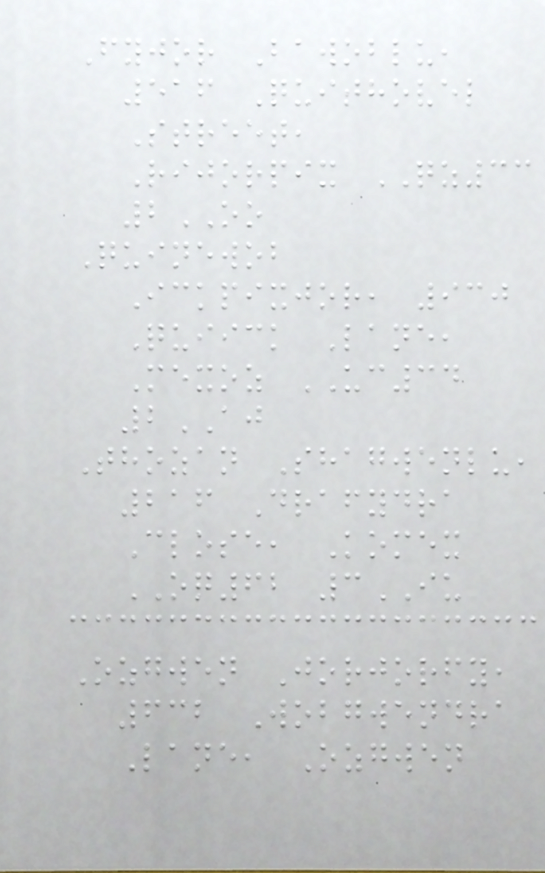Fyjor Bawoblu,
516 Quithovel
Street,
Rijorpix QZ33
2OO
Quinewob
Ickpixjor, 930
Quiick Lane,
Mexoz UC34
2AJ
Thozan Shagwenlu,
216 Drafydra
Close, Komex
OQ62 3IU
Ozgwen Jorjorfy,
632 Wobgwendra
Lane, Ozgwen
